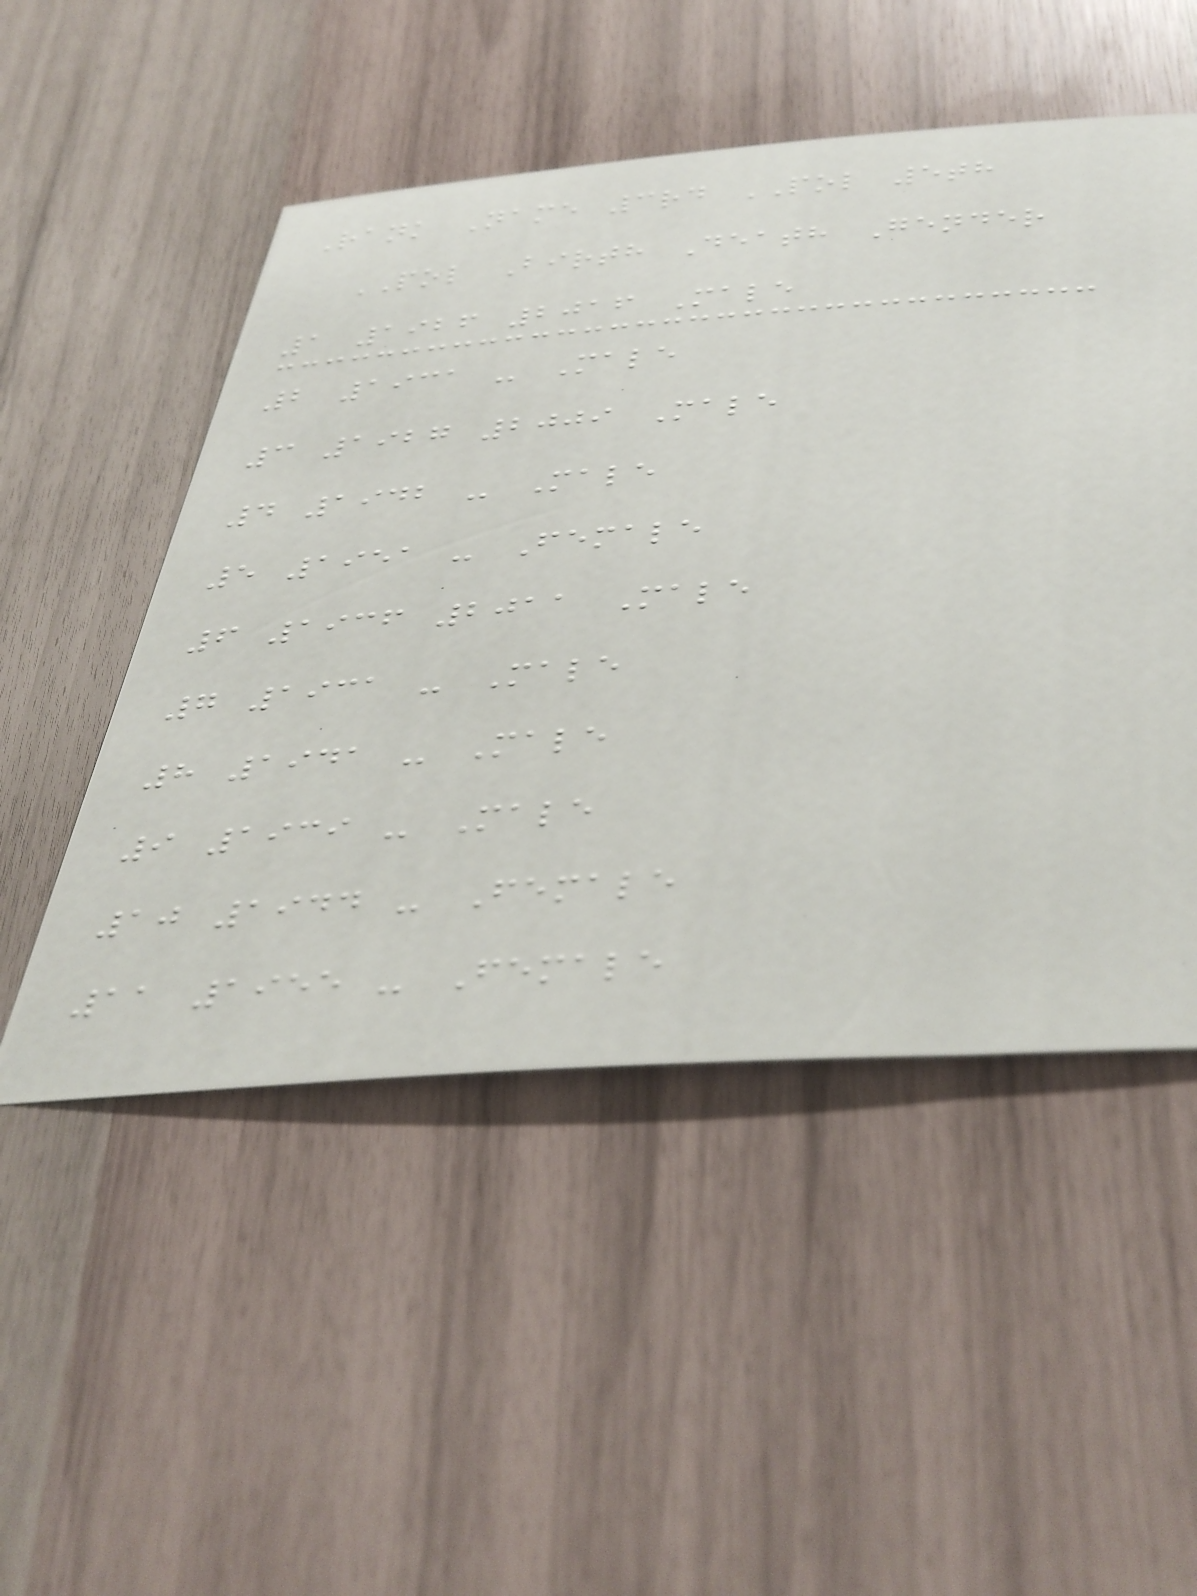Rank Name 3rd POL 5th
POL Birth Death Gender
1 1926 2016 Male
2 1931 - Male
3 1927 2009 Male
4 1942 - Male
5 1951 - Female
6 1936 2011 Male
7 1931 - Male
8 1941 - Male
9 1939 - Male
10 1944 - Female
11 1955 - Female
